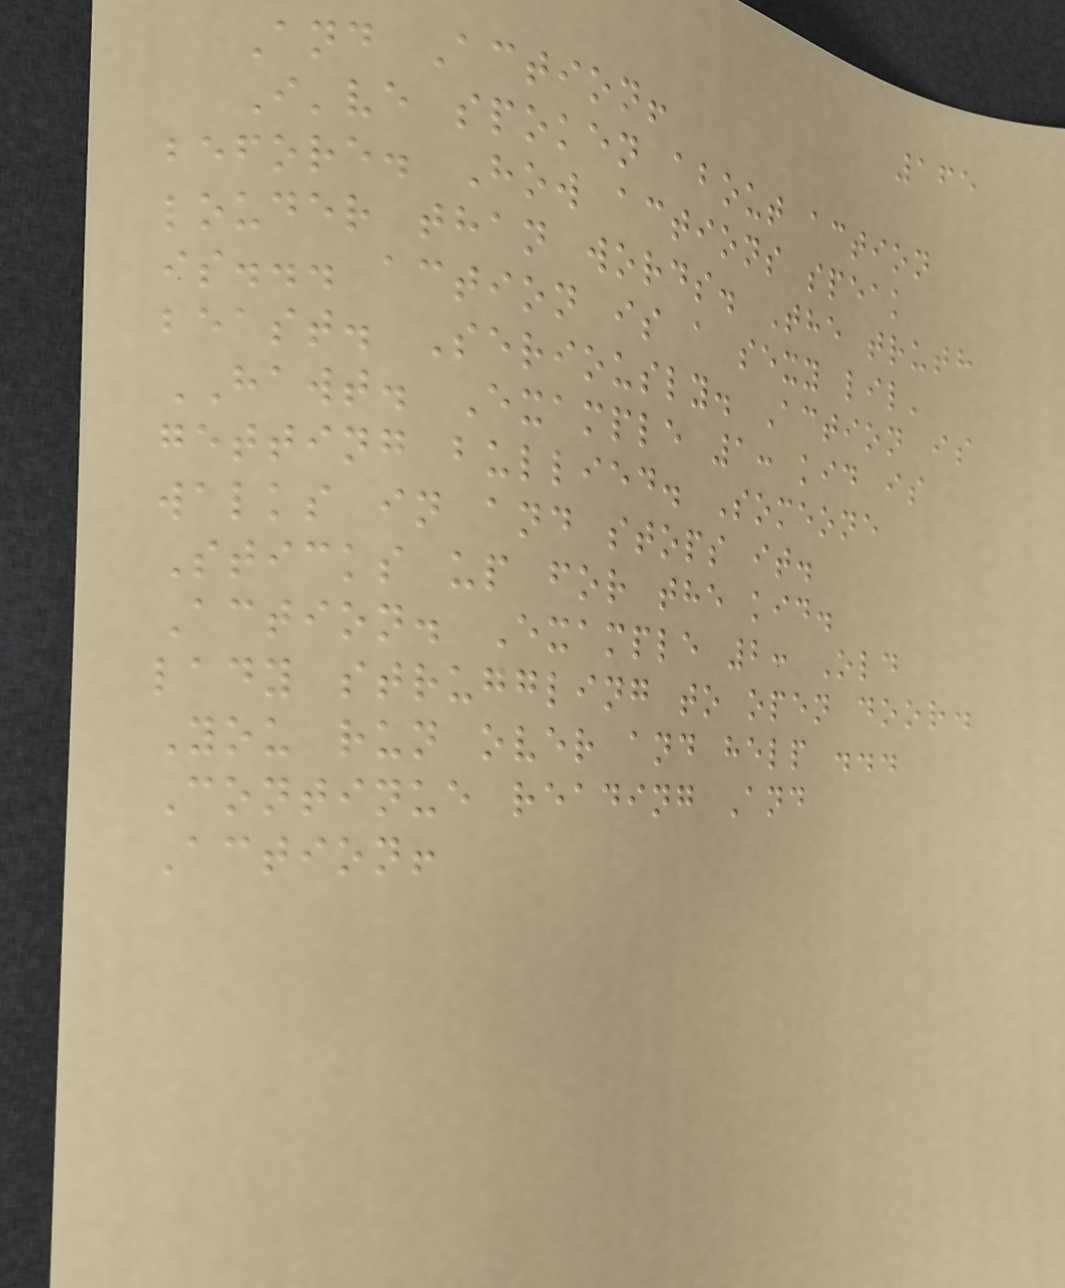165
And Action!
I've spoken about action
before. How actions speak
louder than words. The truth
is... action is a sexy lil'
beast. Seriously. Action is
HAWT. Example 1: kid is
getting bullied. Someone
walks in and stops it.
Sticks up for the kid.
Action. Example 2: Old
lady struggling to open door.
You run over and help ...
Continue reading And
Action!
